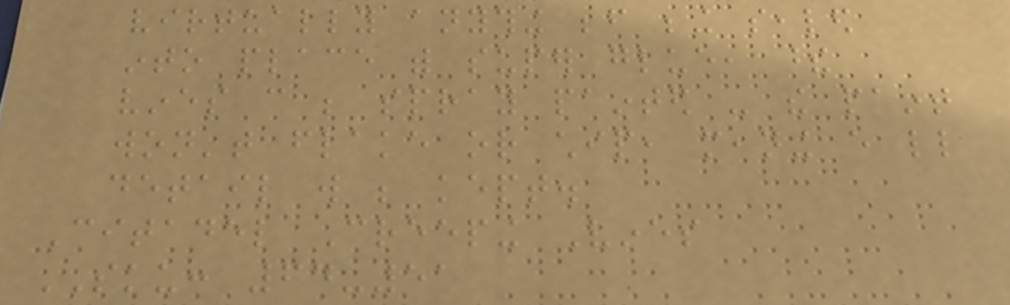virtually anything before being sealed
into place with super glue, these
vines can be spray painted - the paint
won't flake or chip, meaning every little
detail will be kept.
Citadel Creeping Vines
SKU: 64-51
